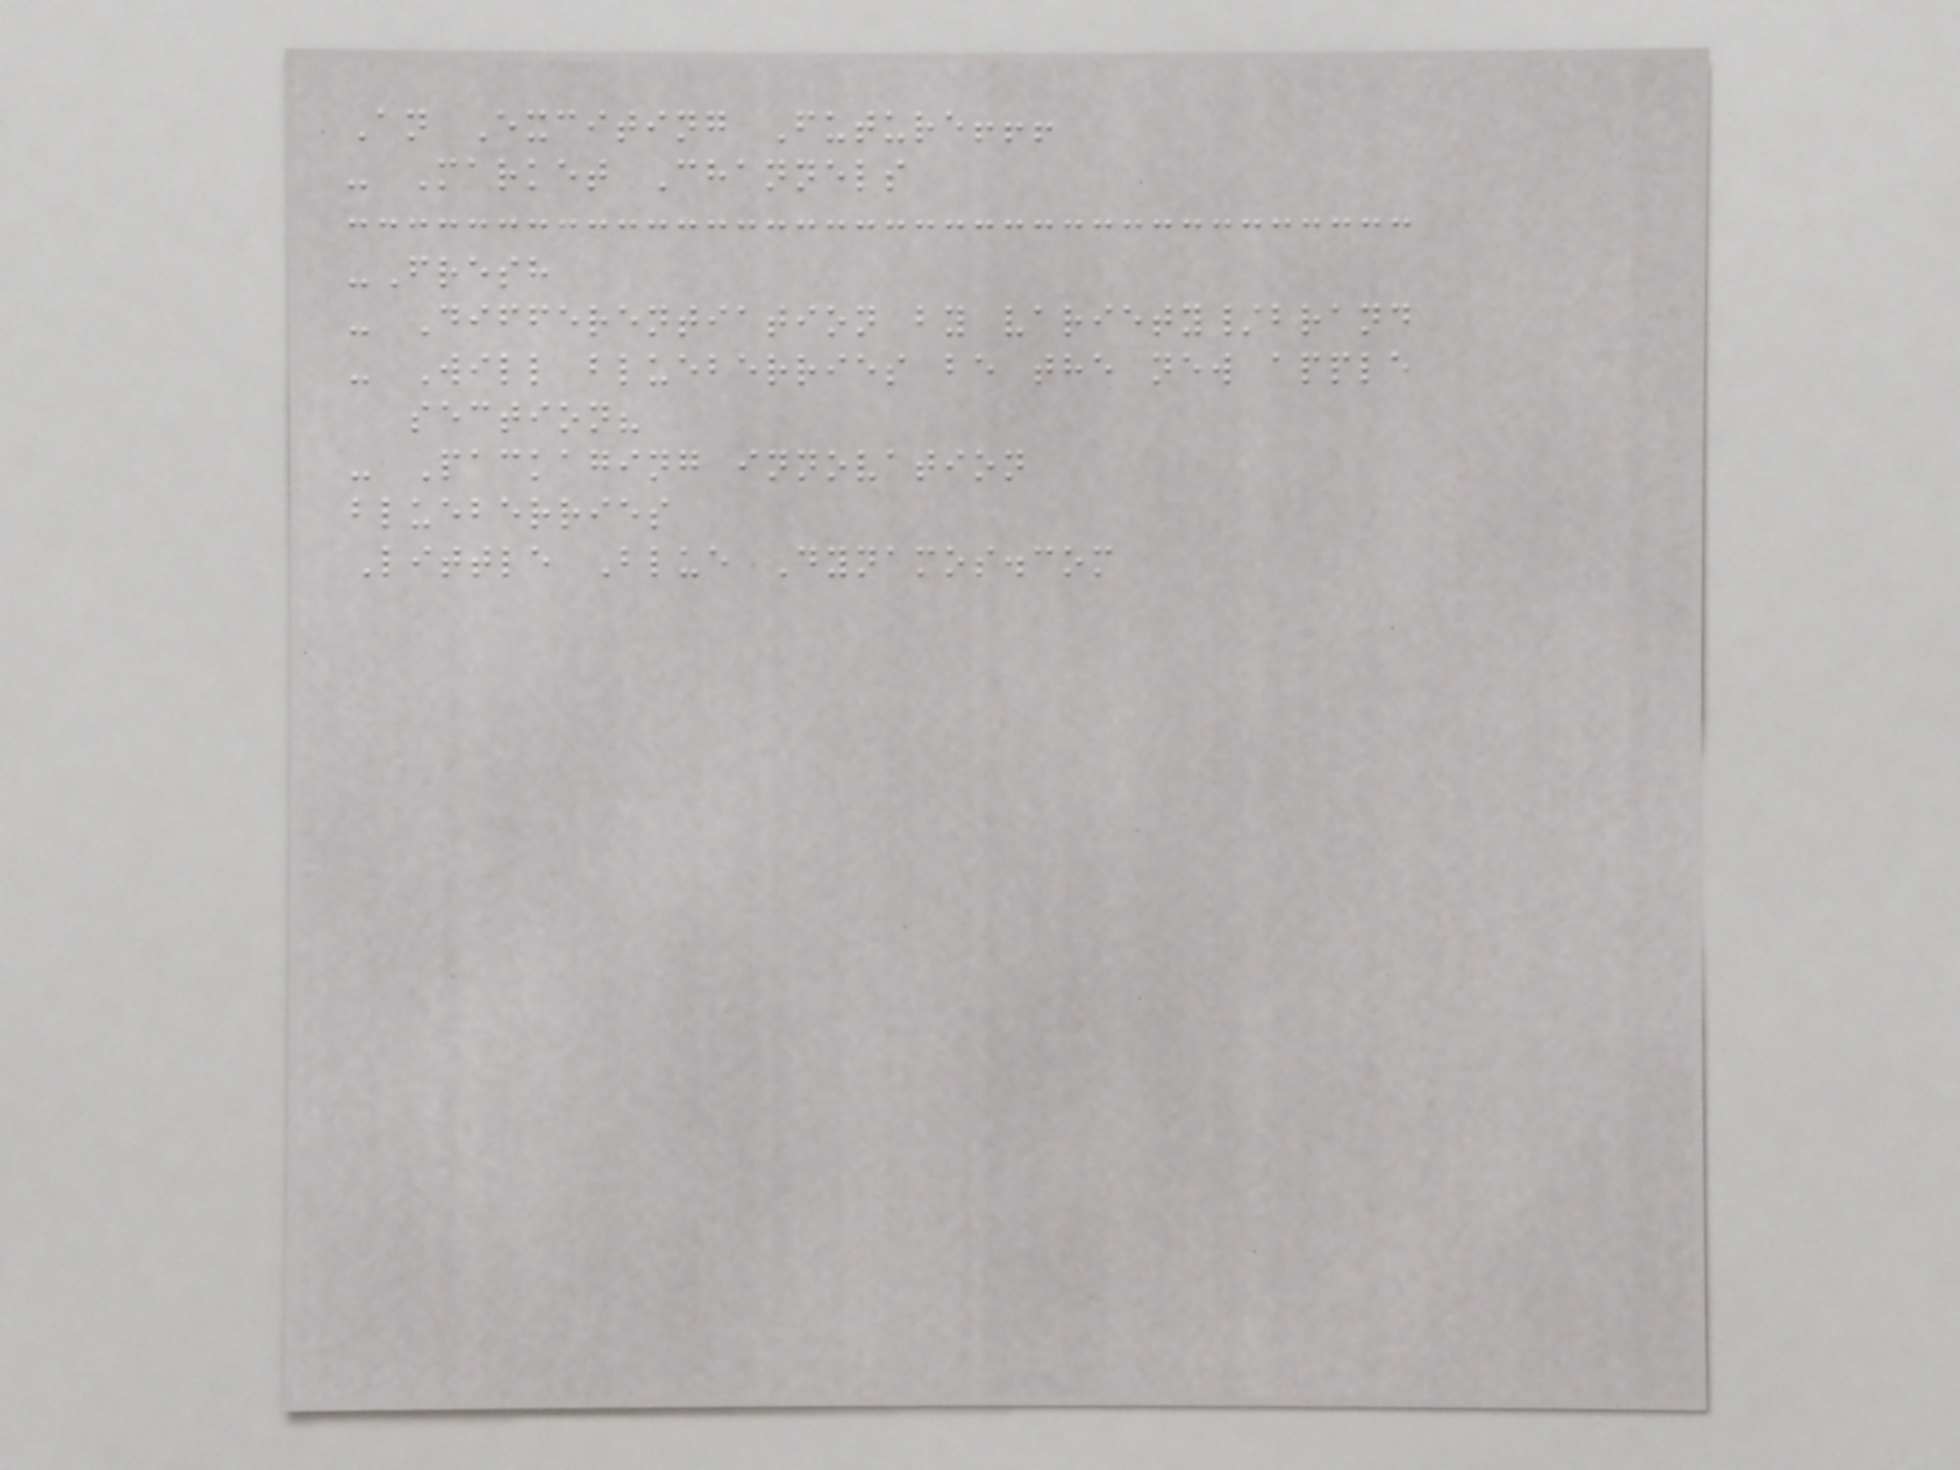An Exciting Future!!!
- Market Channels
-Fresh
- Differentiation by variety/brand
- Will blueberries be the new apple
section?
- Packaging innovation
blueberries
Little Blue Dynamos.com
